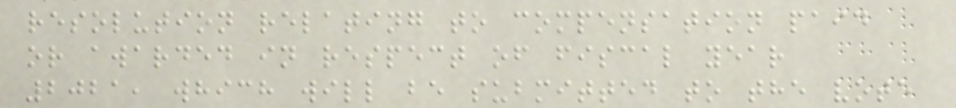resolution relating to compensation paid
or awarded in respect of fiscal year
2021, which will be submitted to the vote
